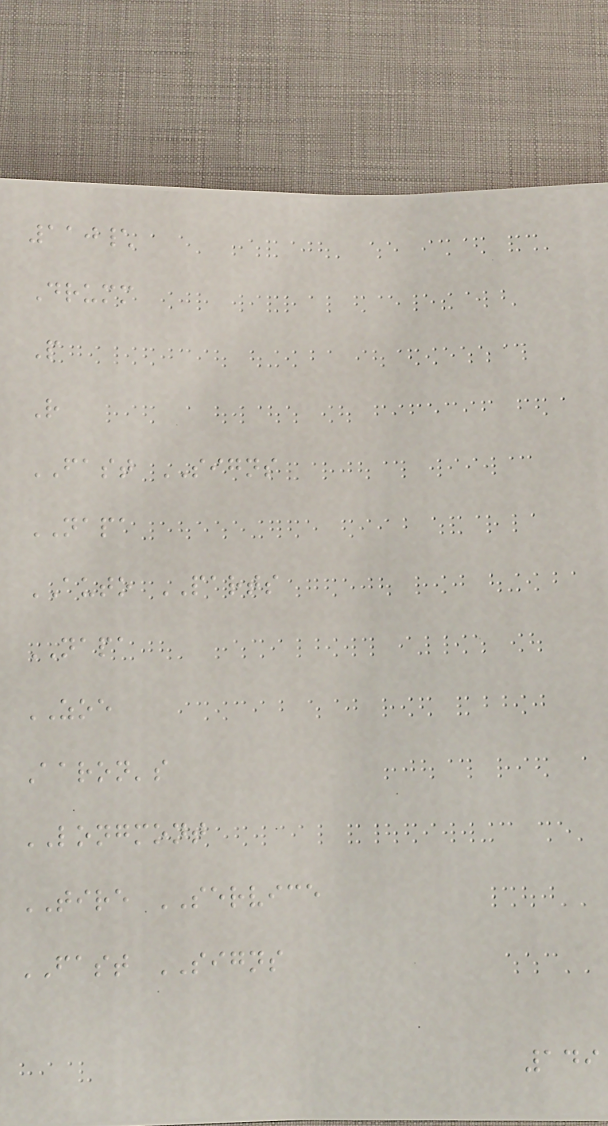110\
Drumm
P
R
FAST SIGNS
NAPA
AUTO PARTS
NAPA
ZOE
Aaron's
LONGMONT
TIRE SERVICE
FAST SIGNS
149
